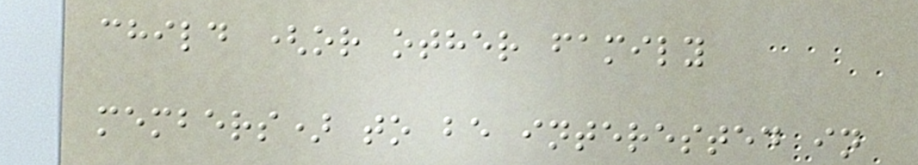child (or other family
members) to be interested in
